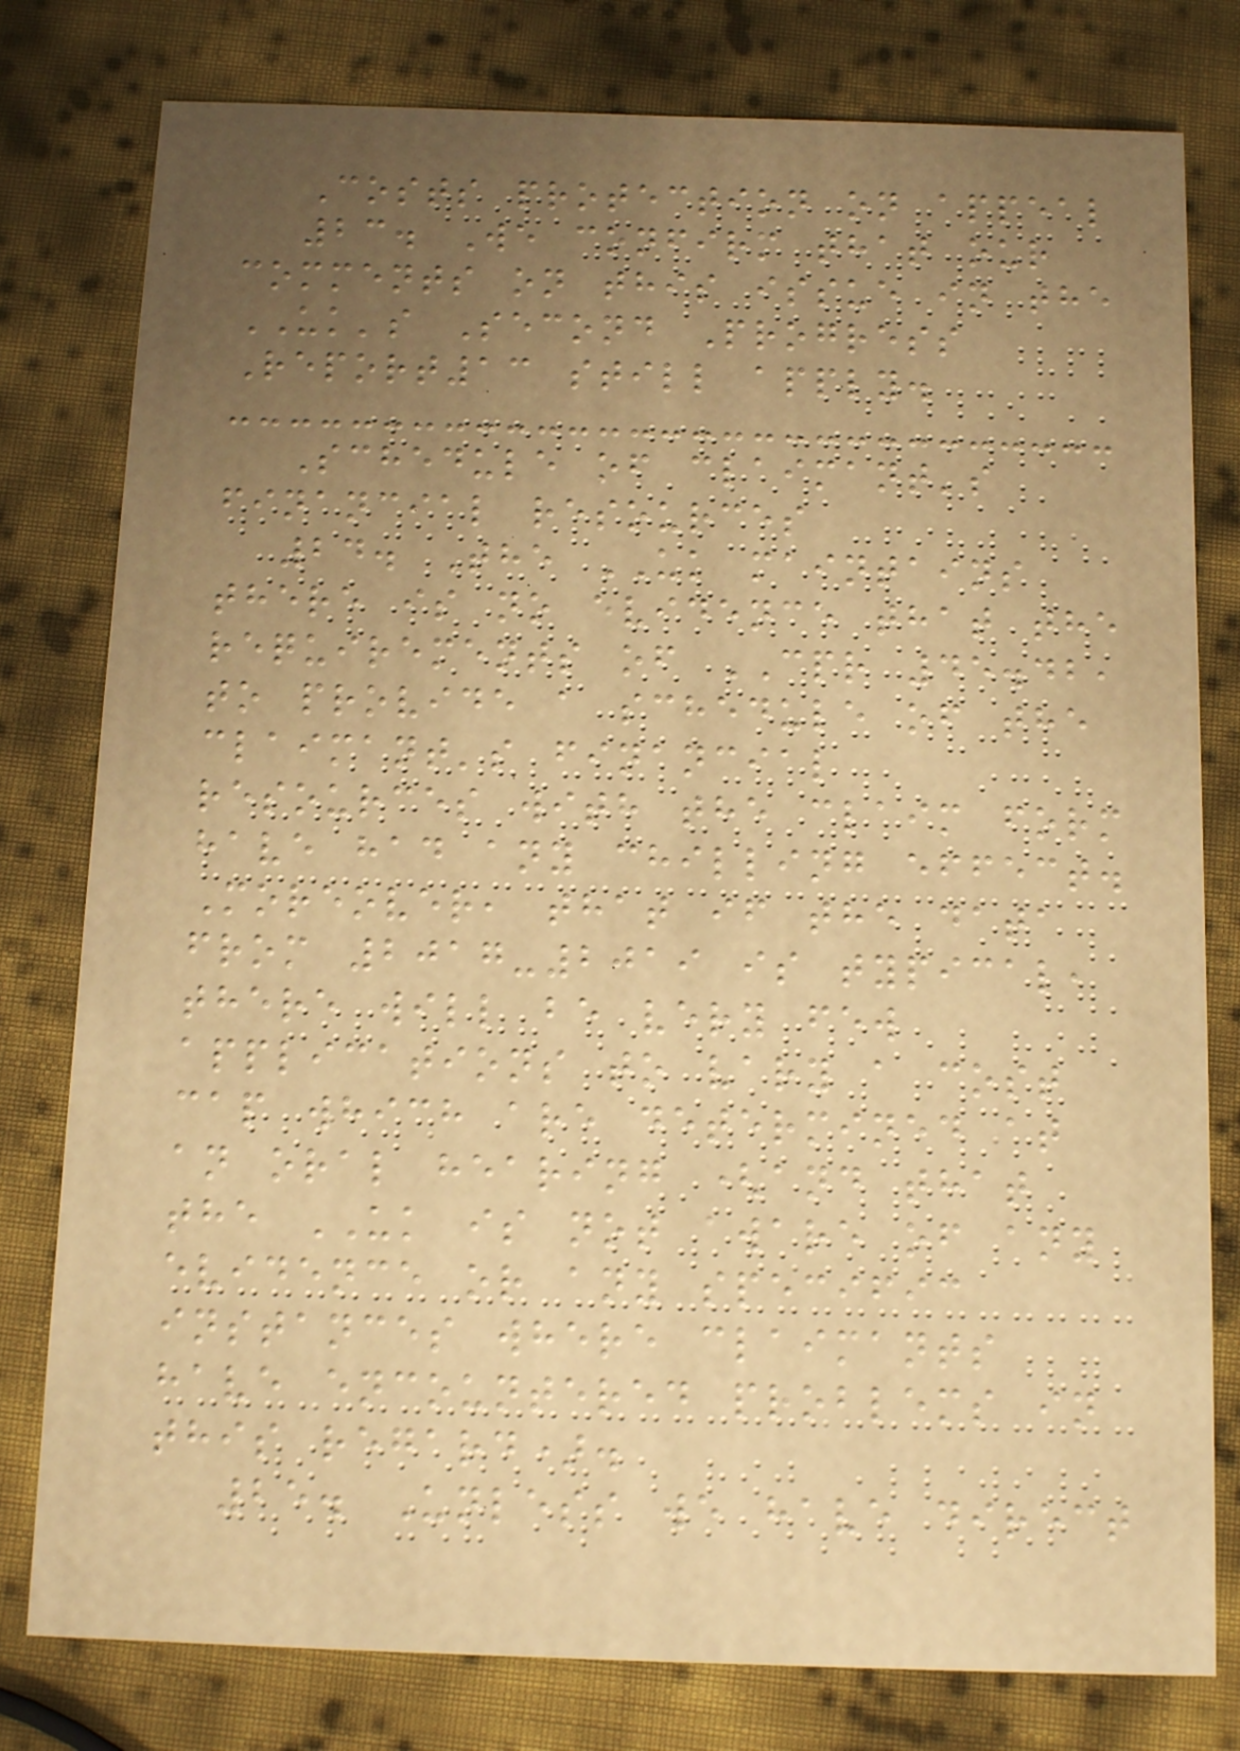Costs protection on appeal
23. We confirm that our
comments on this issue in the
UK's Second Progress
Report13 still apply.
Schedule of claimant's
financial resources
24. The UK maintains
there is no evidence that the
requirements of CPR 45.42,
to provide a schedule of the
claimant's financial
resources with the claim form
have had any chilling effect.
Moreover, that if the data
from 2017-2019 is typical,
there will be very few
applications to vary a cost
cap which are determined at
an oral hearing (and that
the UK is not aware of any
evidence or any specific
instances where claimants
have encountered problems in
this regard).
25. Unless we have direct
